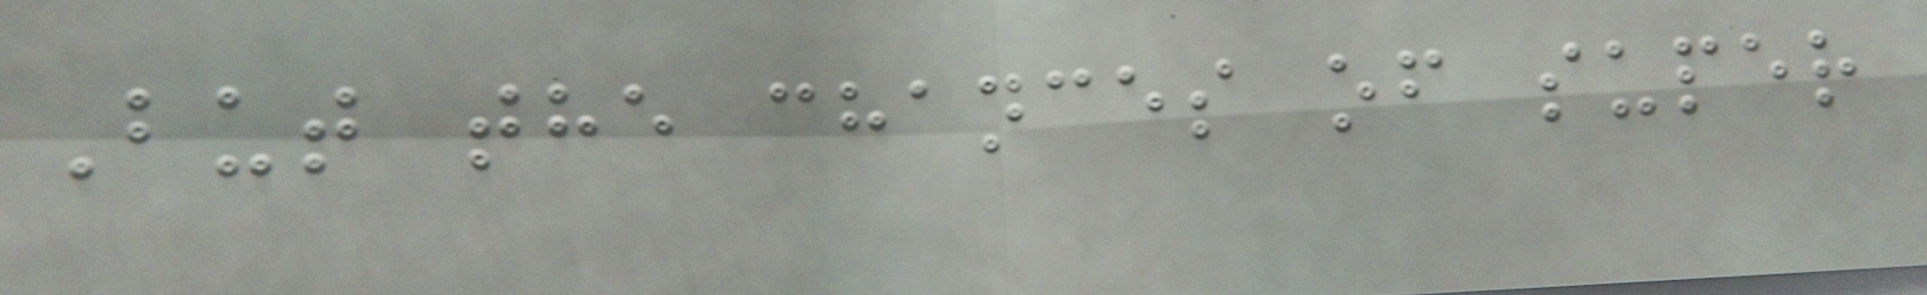But the chances of super
